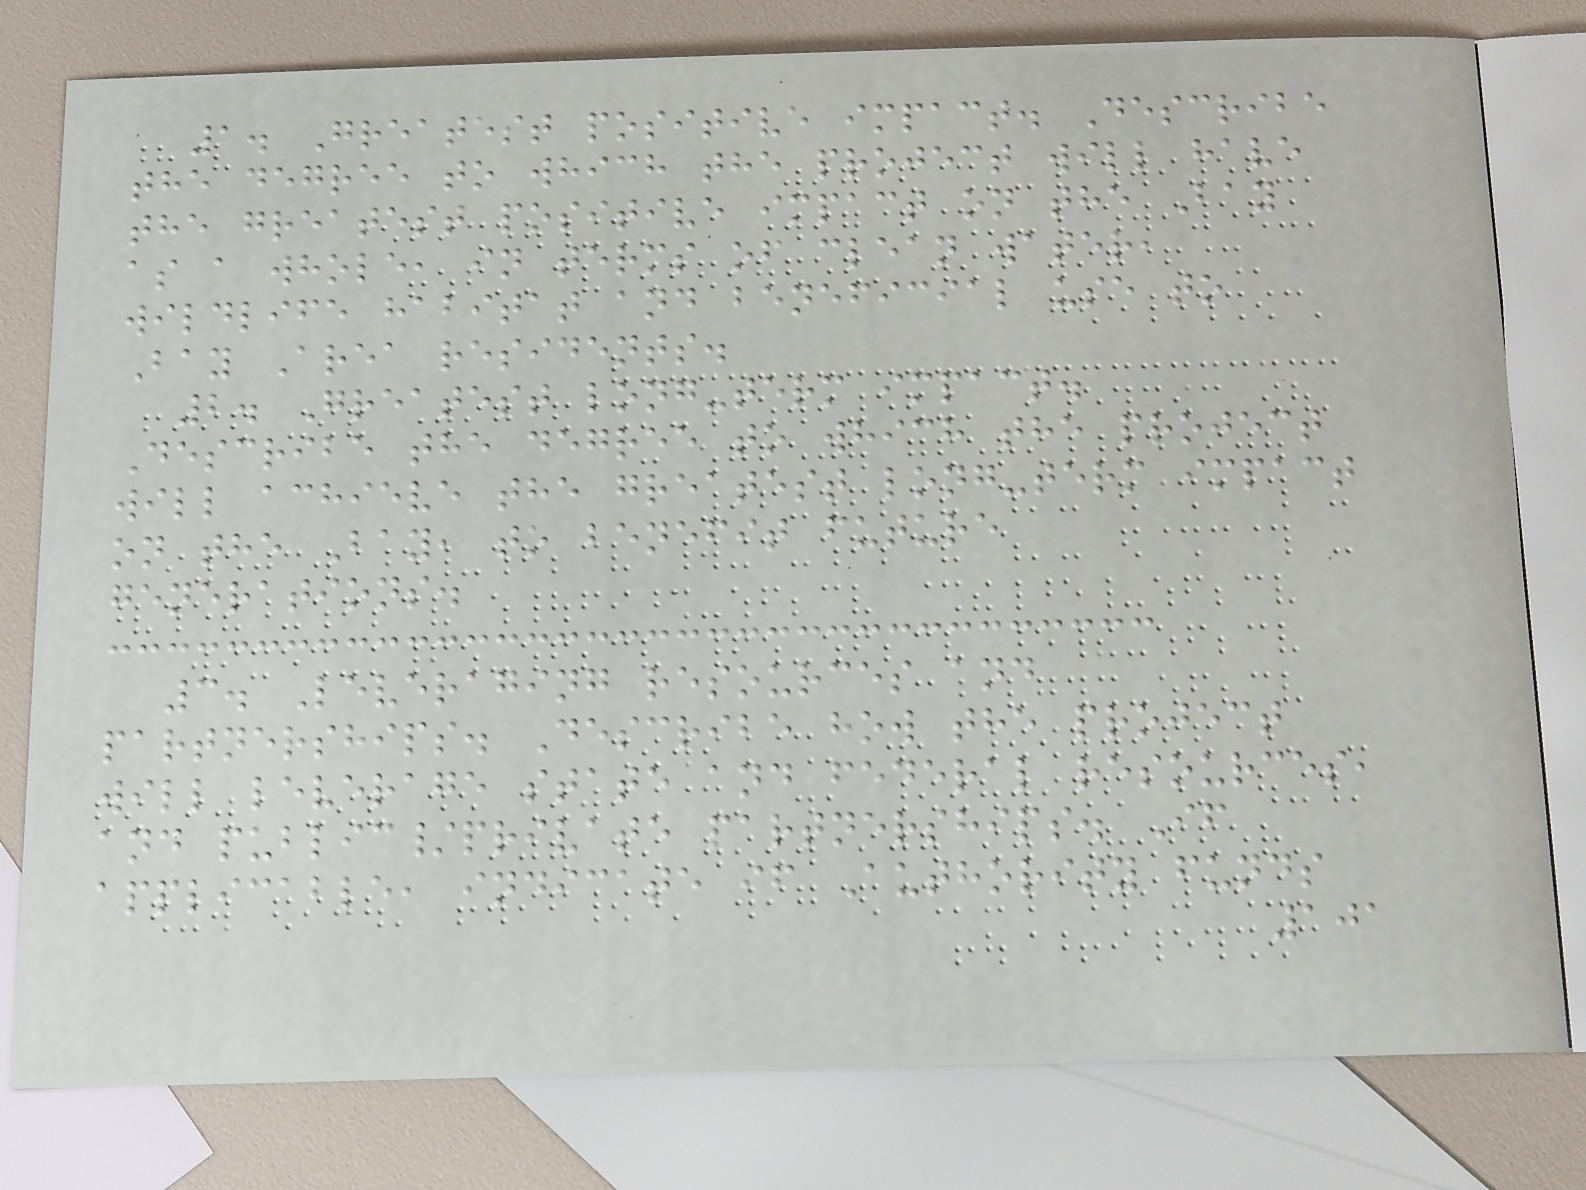1. Greatest positive impact. Describe
the degree to which the project will have
the greatest positive impact on the Bay
as a whole, in terms of clean water,
wildlife habitat and beneficial use to
Bay Area residents.
2. Greatest long-term impact.
Describe the degree to which the project
will achieve the greatest long-term impact
on the Bay, to benefit future
generations.
3. Leveraging resources and
partnerships. Describe how the project
will leverage state and federal resources,
and public/private partnerships. If
applicable, indicate if Authority funds
101
